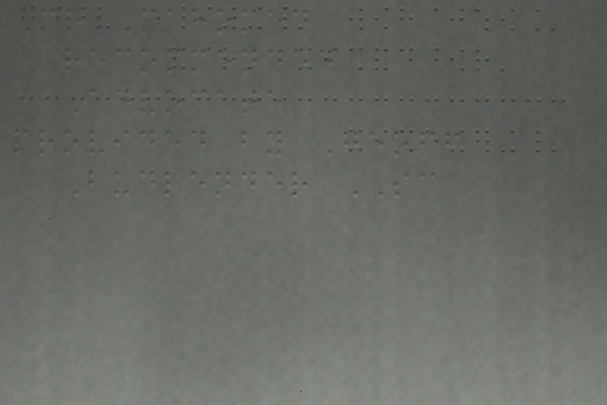Mr Mahomed
recommended
Advocate
provided by Geoff
Budlender SC
